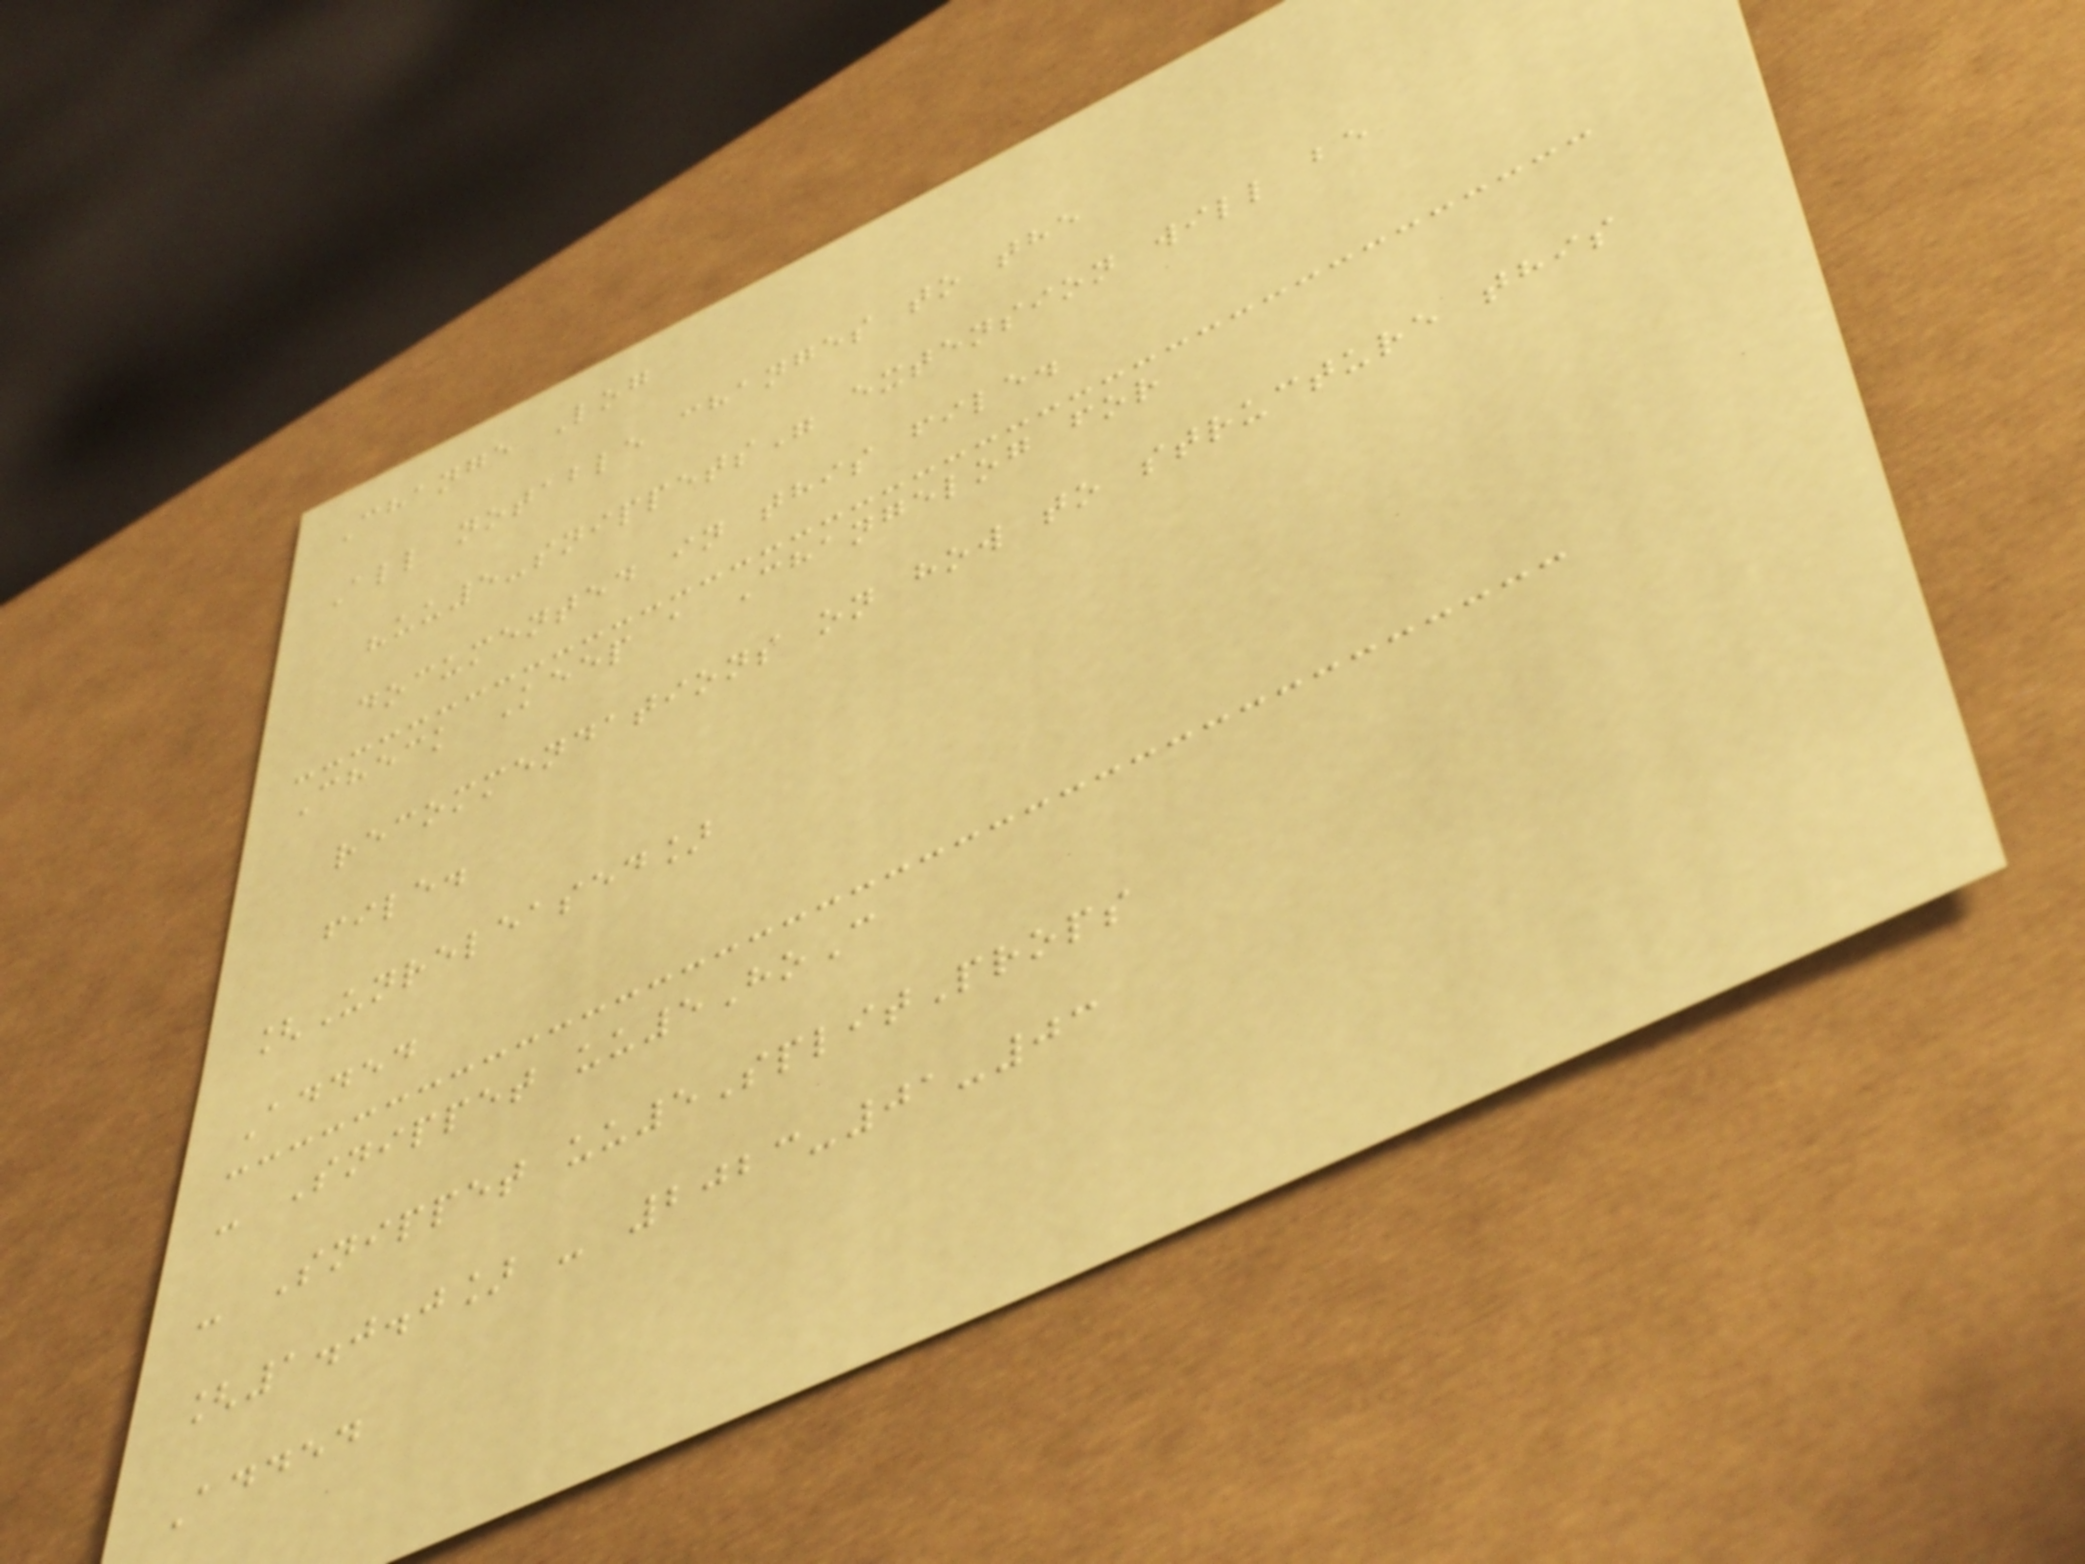Change Log
All notable changes to the
"uu5-snippets" extension will be
documented in this file.
Check Keep a Changelog for
recommendations on how to structure this
file.
[Unreleased]
Added
- Snippet uu5HoC
- Snippet uu5SplitProps
[1.0.0] - 2023-01-03
Added
